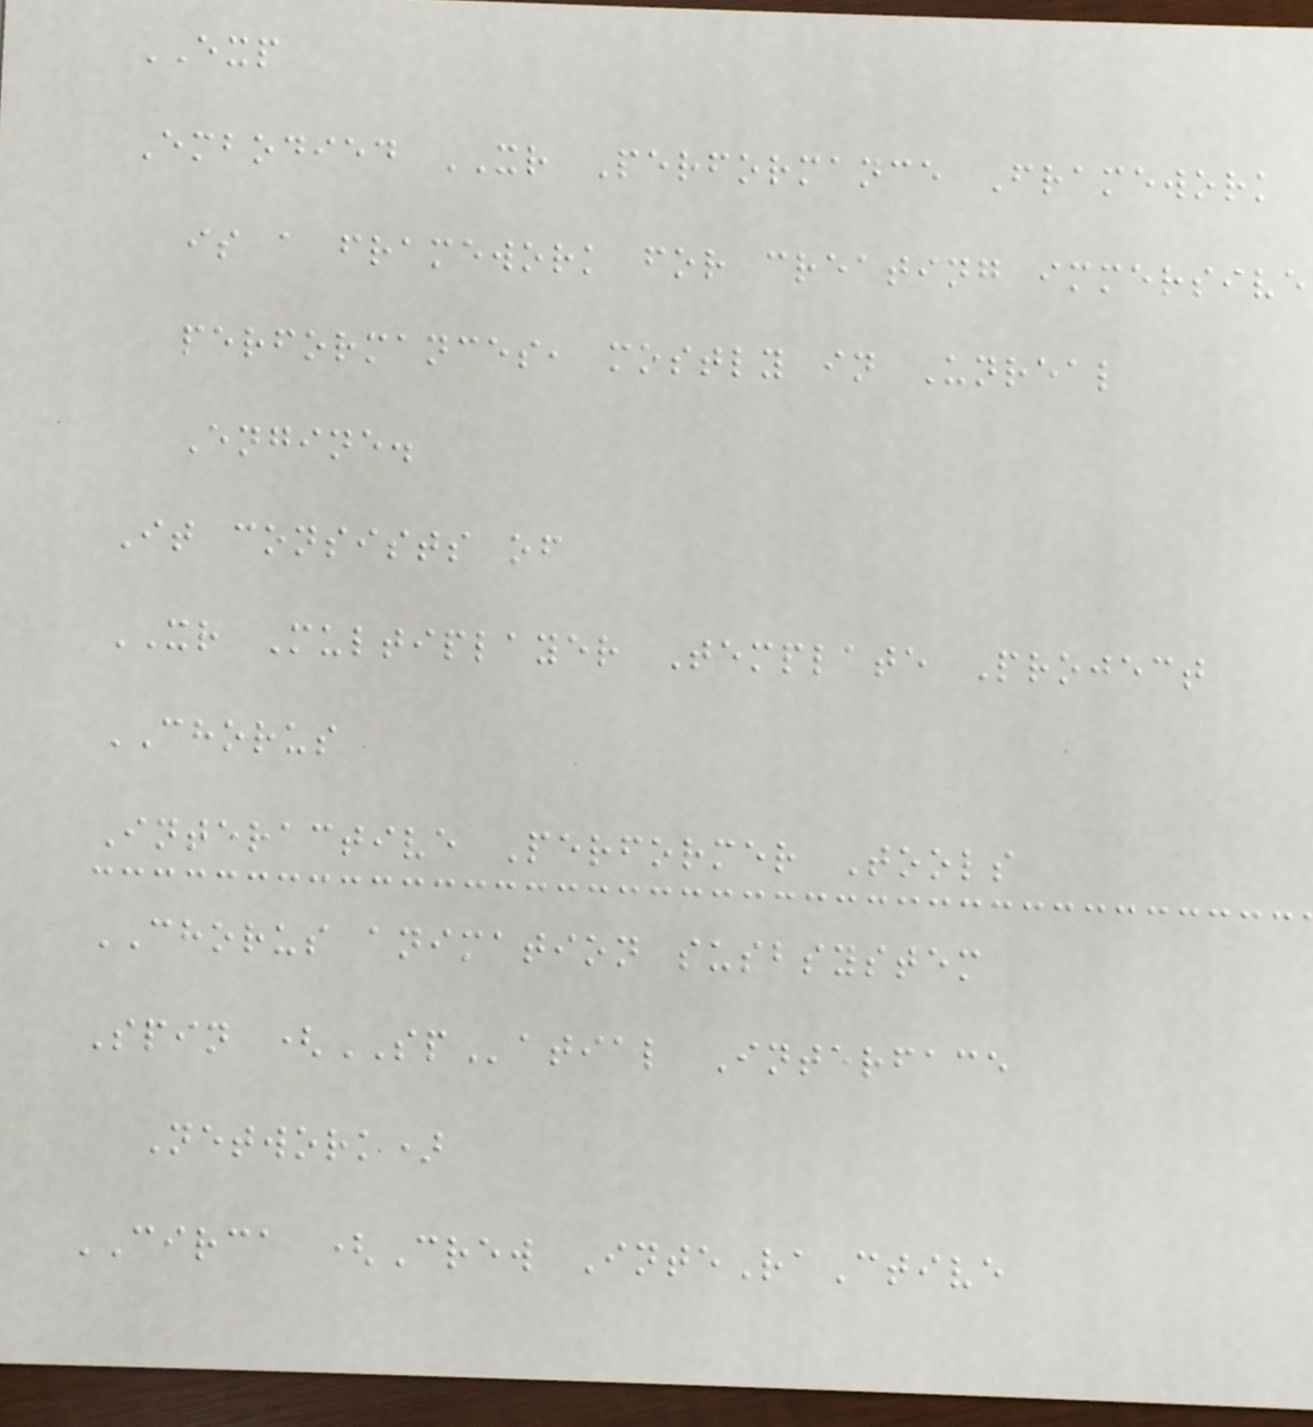EXP
Embodied XR Performance Framework
is a framework for creating immersive
performances, mostly in Unreal
Engine.
It consists of
XR Multiplayer Template Project
CHORUS
Interactive Performer Tools
CHORUS animation susbsystem
Spin (SPatial Interface
Network)
CIRCA (Crew InteRaCtive
